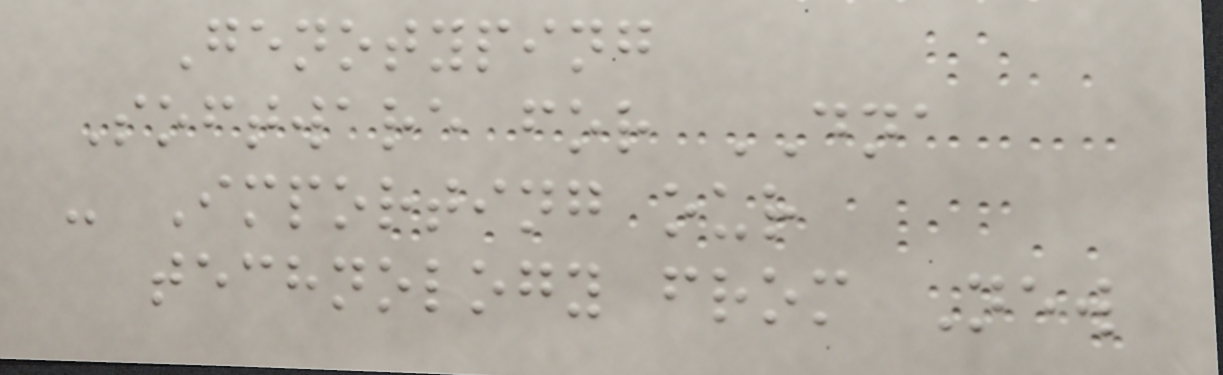Genotyping
Software for DNA
- Importing our
technology from New
